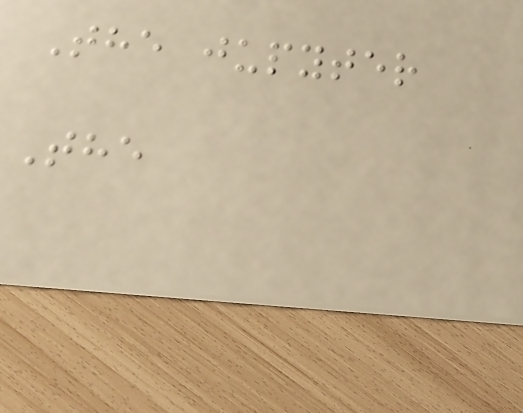The jupyter
The
